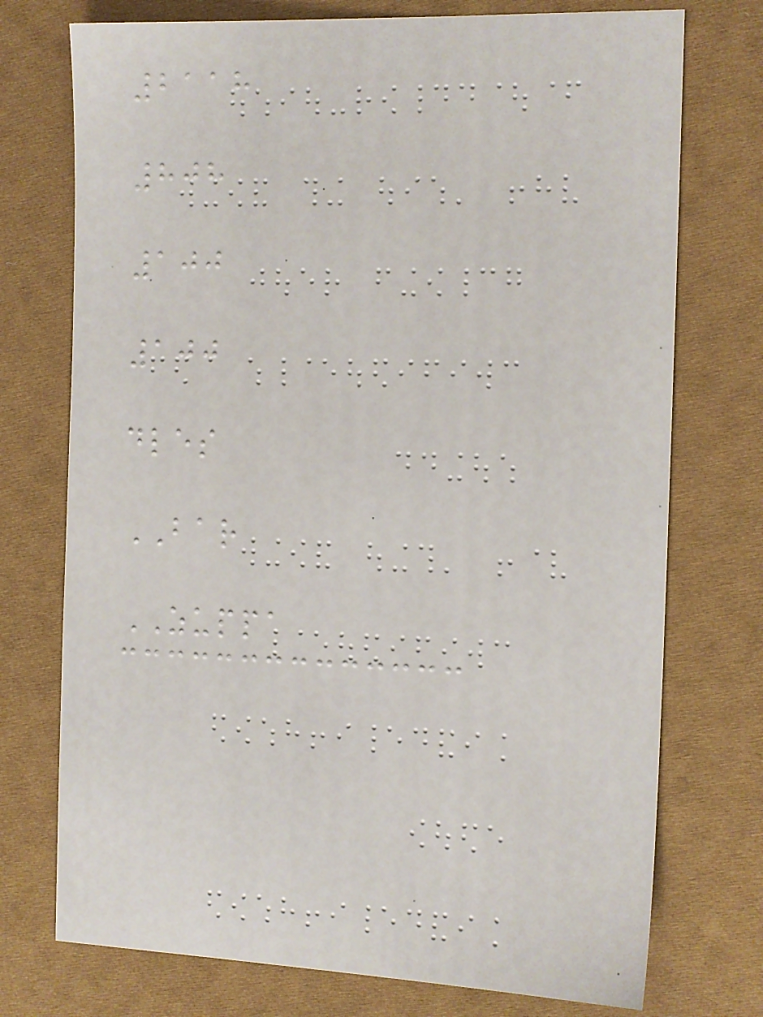2118
808
100
100
dles
BAR
ZUPPA
